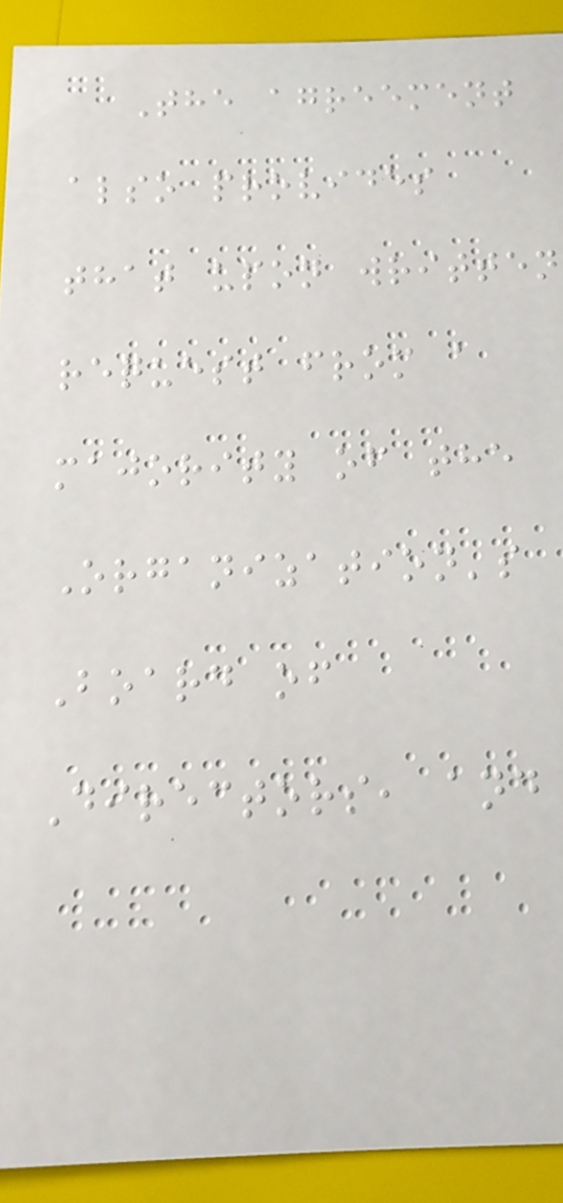The agreement
also provides
that upon written
request from a
majority of the
Organization's
Board of
Directors, and
